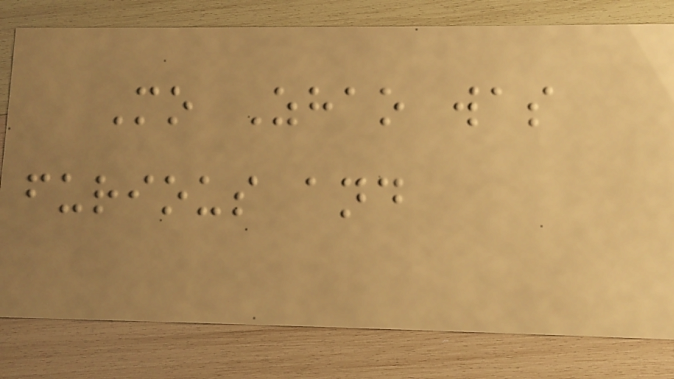Mo Zhao was
furious and
